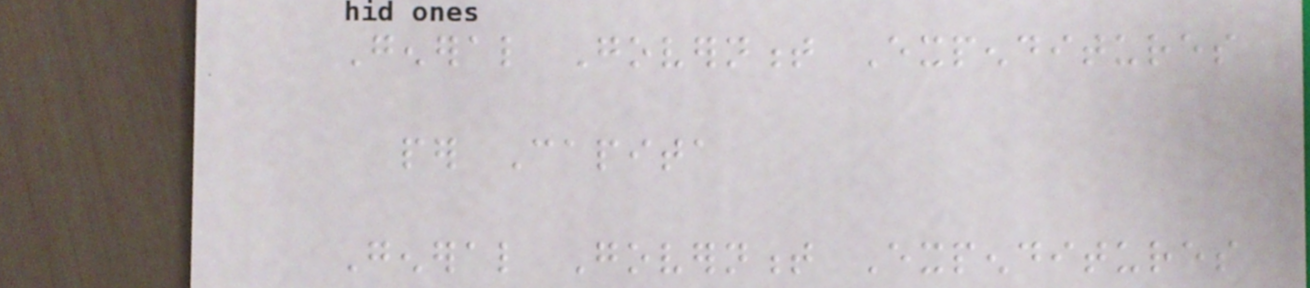General Government Expenditures
per Capita
General Government Expenditures
